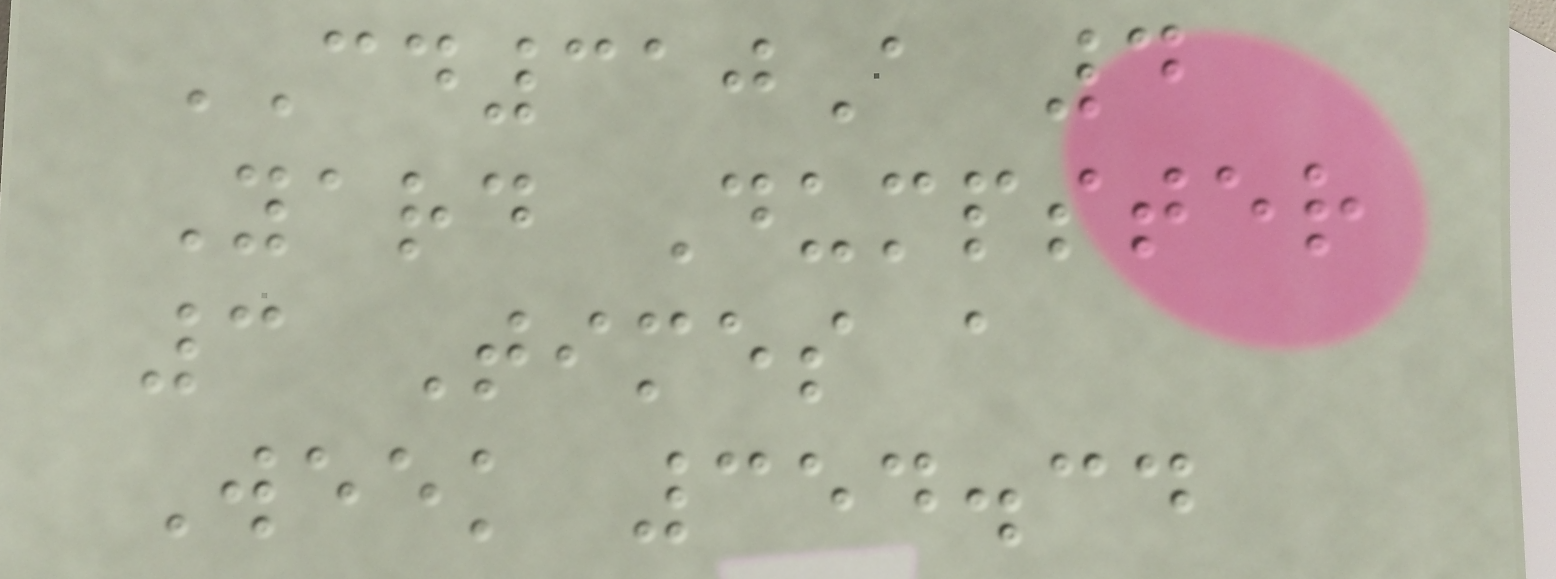CD310A 4
Yard Dumpster
3 Times a
Week 354.34
